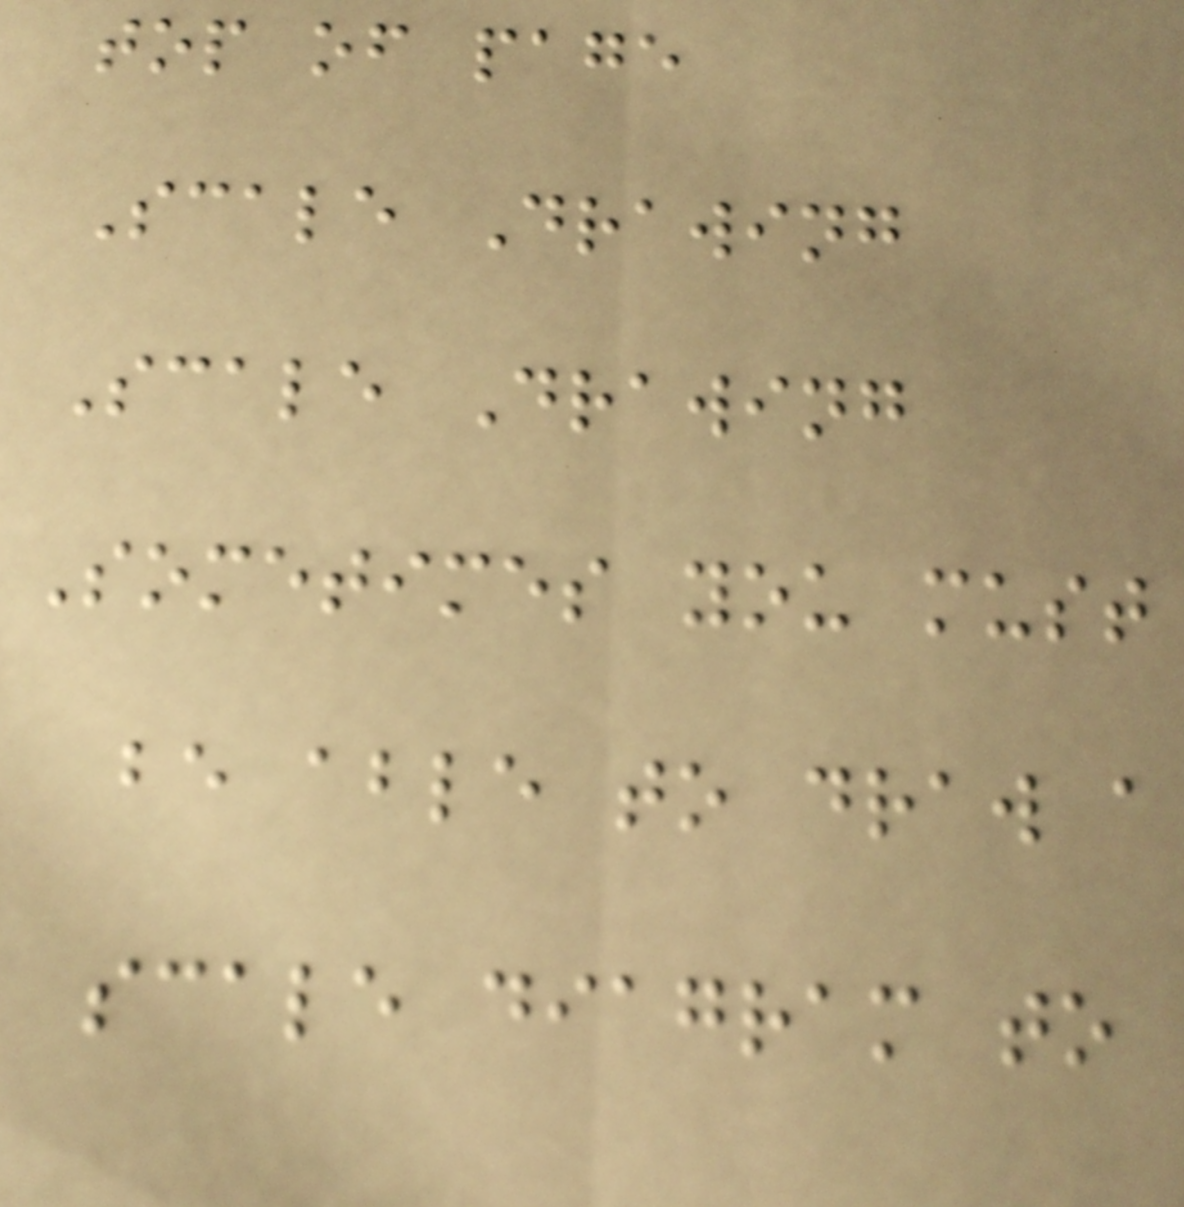top of page
Scale Drawing
Scale Drawing
Sometimes you must
be able to draw a
scale diagram to
